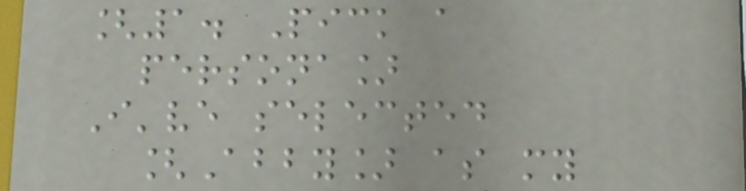[1. Pick a
persona]
I've selected
[Abby] as my
